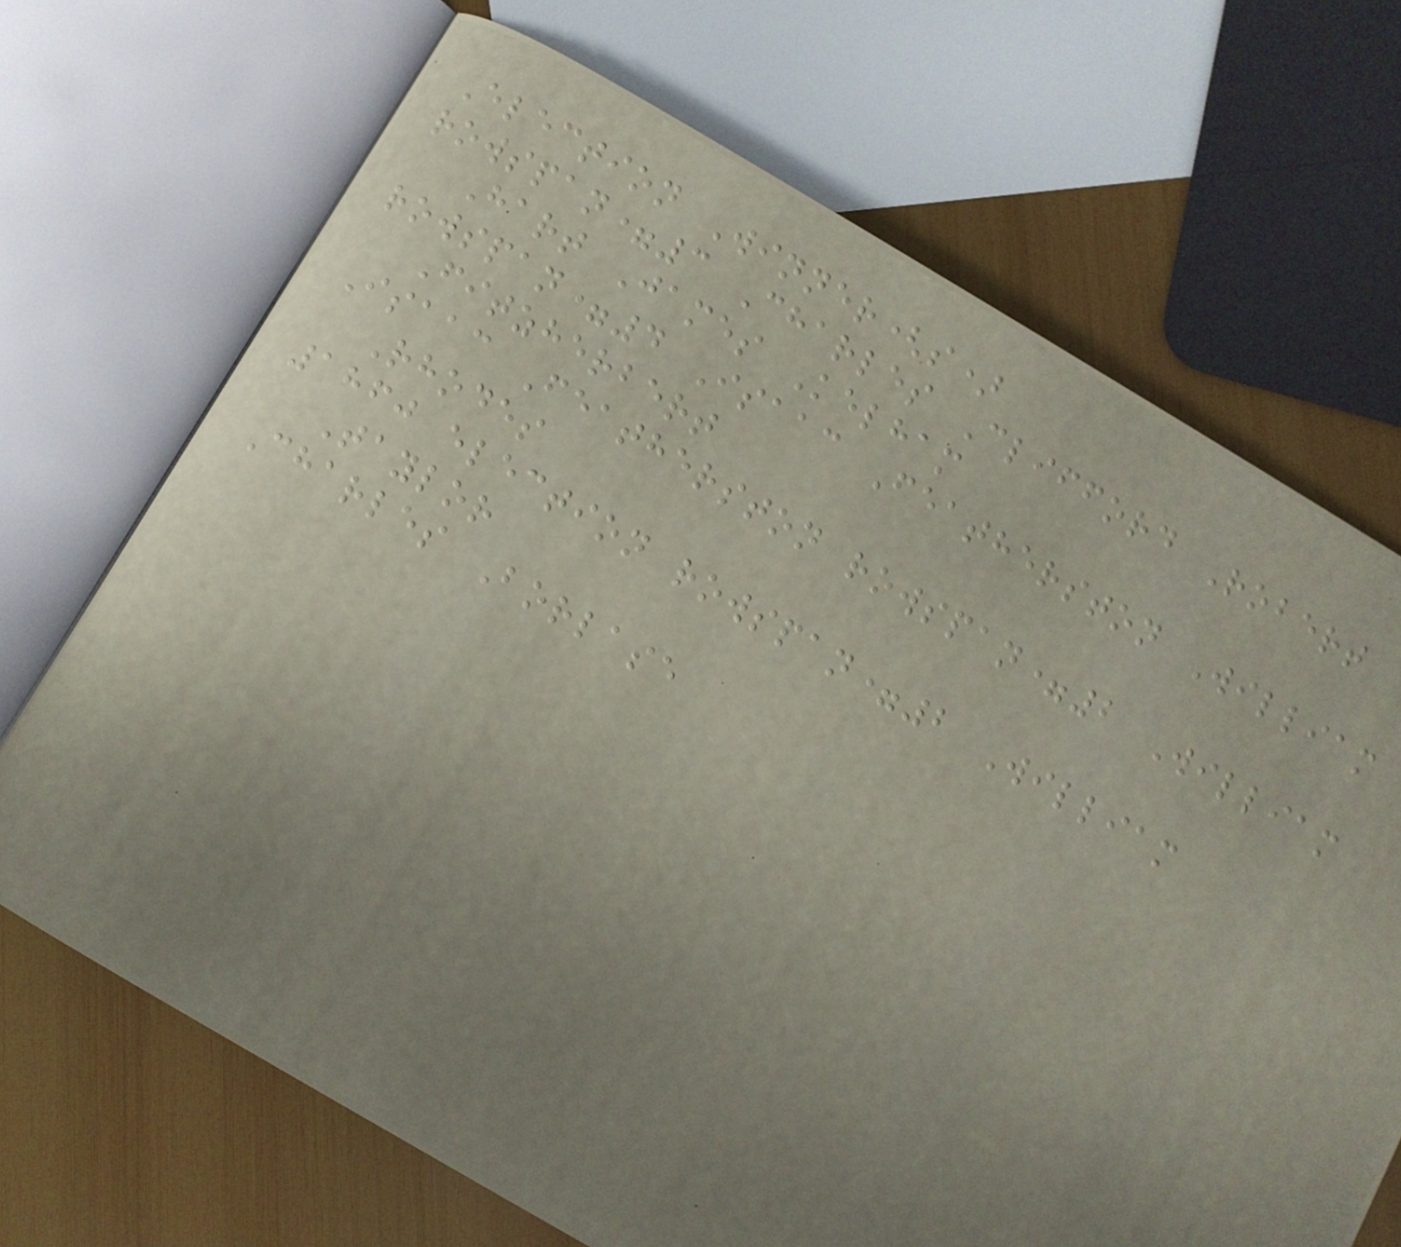Election Winner(s)
rowspan=3 Charles Clifford Robert
Hart James Kelham
rowspan=4 Isaac Featherston William
Fitzherbert
Isaac Featherston rowspan=2 William
Rhodes
1860 election rowspan=2 William
Taylor
Charles Borlase
